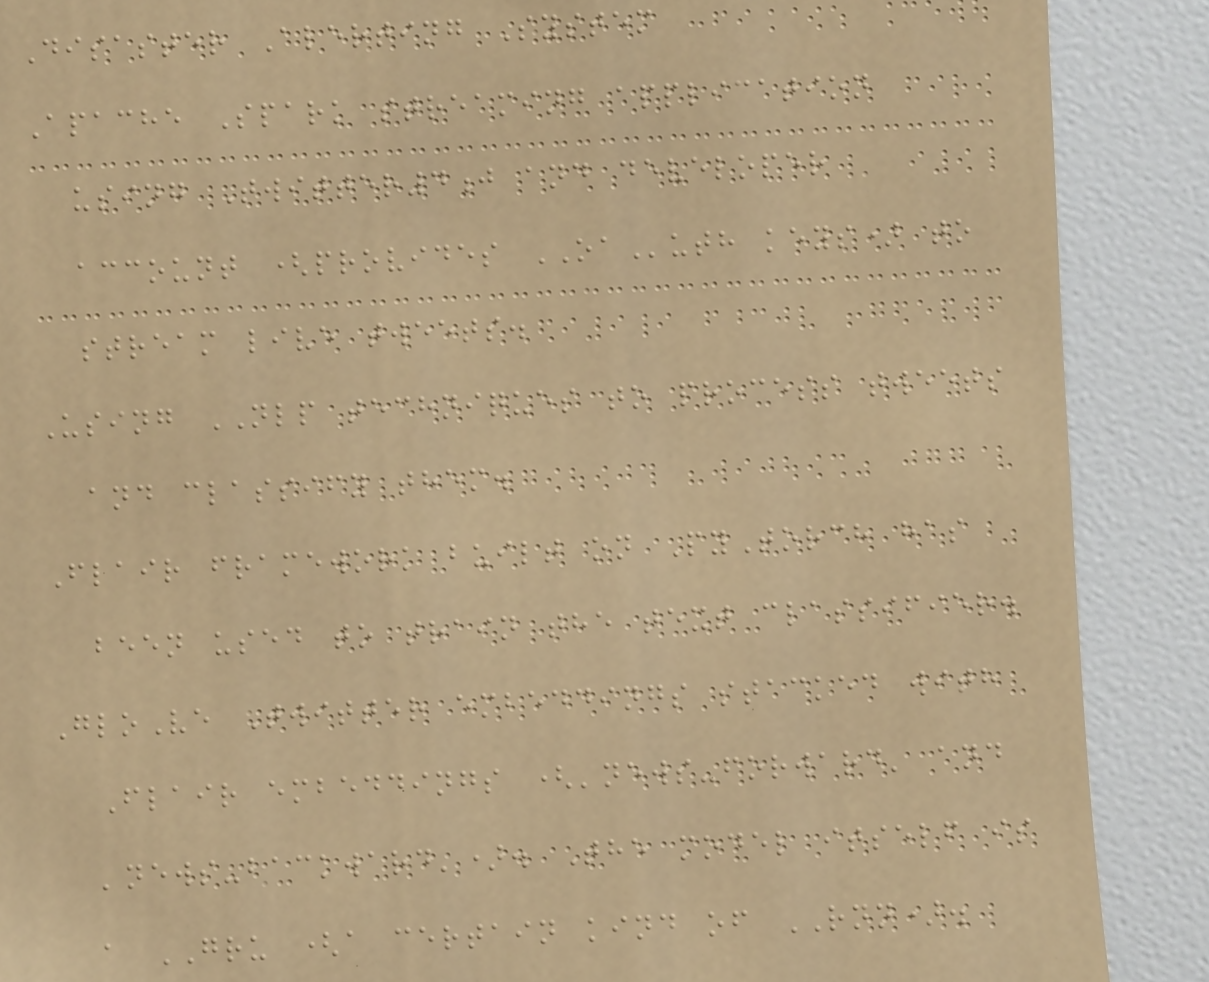Disaster Alerting System
Apache Spark streaming application
using Twitter4j and developer
account (provides OAuth keys) to
stream live tweets.
Using NLP techniques to process tweets
and classify them.
Flair framework built on PyTorch has
been used to train the text classifier.
GloVe Twitter embeddings stacked with
Flair embeddings ('news-forward' and
'news-backward'). The model itself is
a GRU (a certain kind of RNN).
